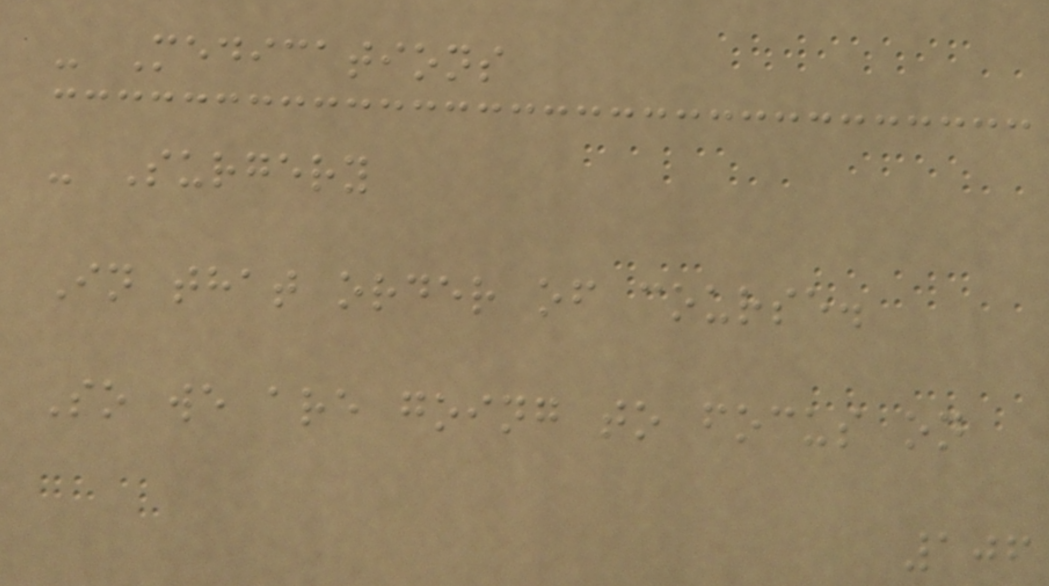- Medications
- Surgery
In that order of course.
So we are going to focus on
106
